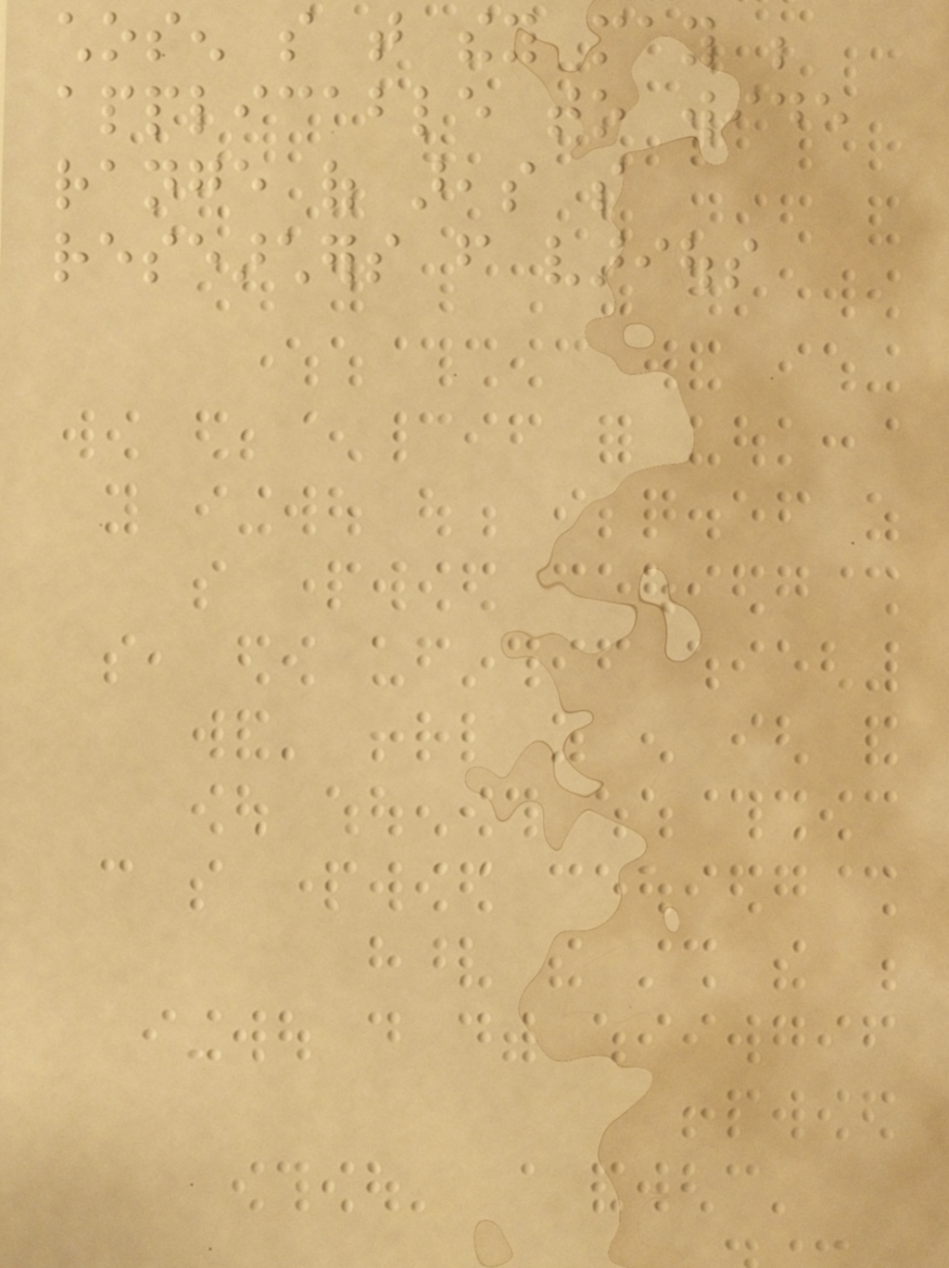chosen so that they may be
applicable to wide
range of areas so
researchers from various
